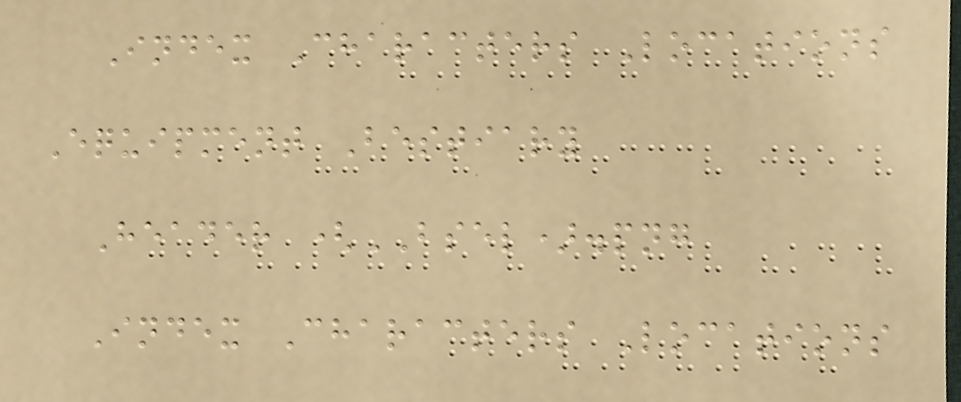Index Characters Locations
Equipment Bestiary
Header (BSEL).png
Index Characters Locations
